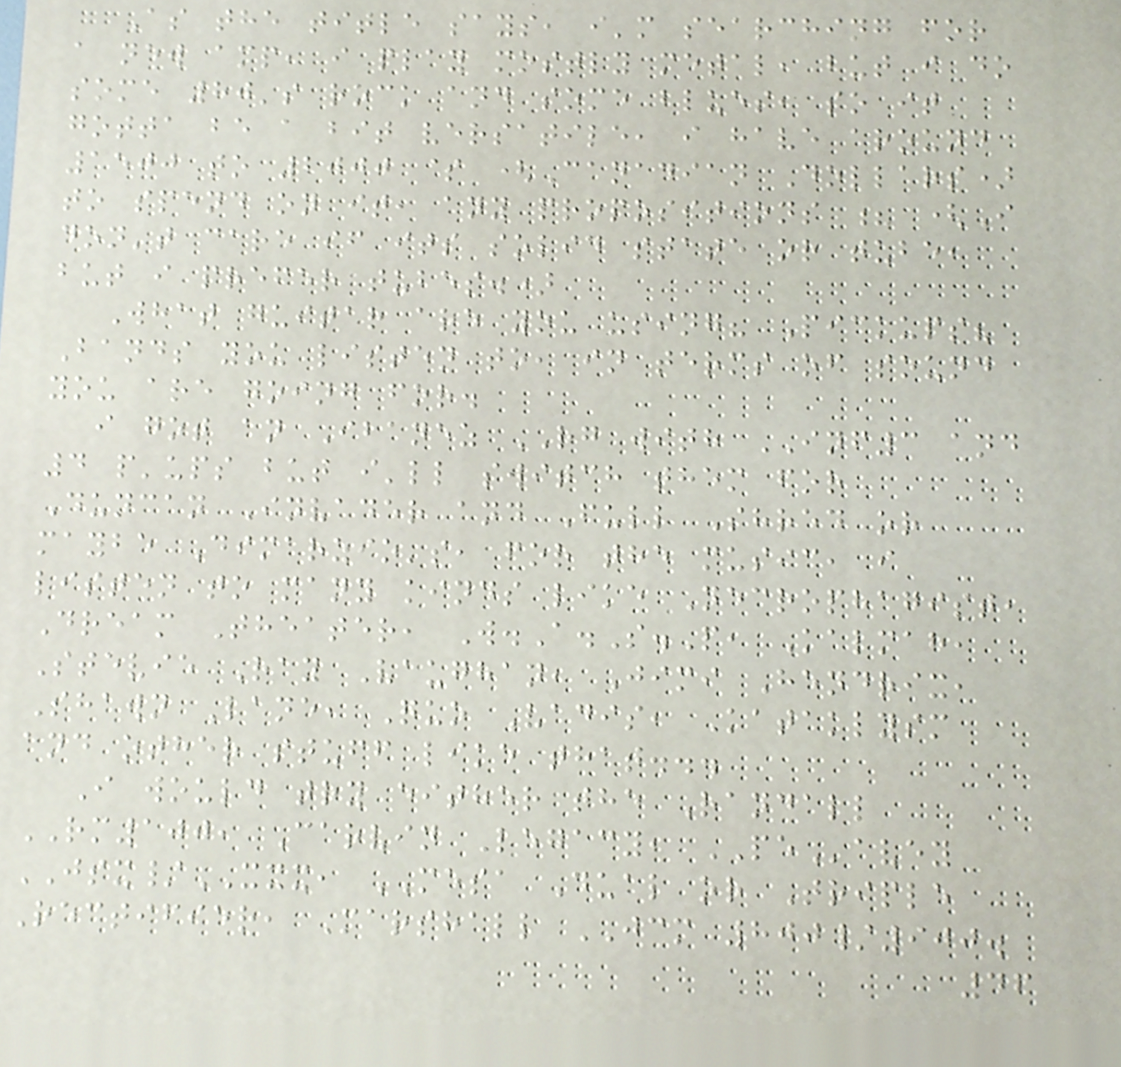As the title says, i'm searching for
a new amp, i play mostly metal, but i do
some 80's rock and some blues, so it
gotta be a bit versatile, i have around
1500 to 2000 $ (Canadian Dollars)
to spend on it, any propositions ? (I
don't care if its solid state or tube,
but i prefer tubes.)
What guitar are you using? Pickups?
Bands you listen to, in terms of sound
you are going for.
i got an Ibanez RG with INF3 and
4 p'ups but i'll switch them for
Duncan Invader and Full Shred or
maybe Dimarzio's, for the music, i
listen to many kinds like Necrophagist,
Dream Theater, W.A.S.P, Kalmah,
Stevie Ray Vaughan, Jimi Hendrix,
Shawn Lane, Quo Vadis, Kataklysm
and other stuff like that...
I would try either the Randall
RM100, Carvin Legacy, PEavey
JSX/XXX, MESA Dual or Triple
Rectifier, Marshall JCM 800/900.
46
